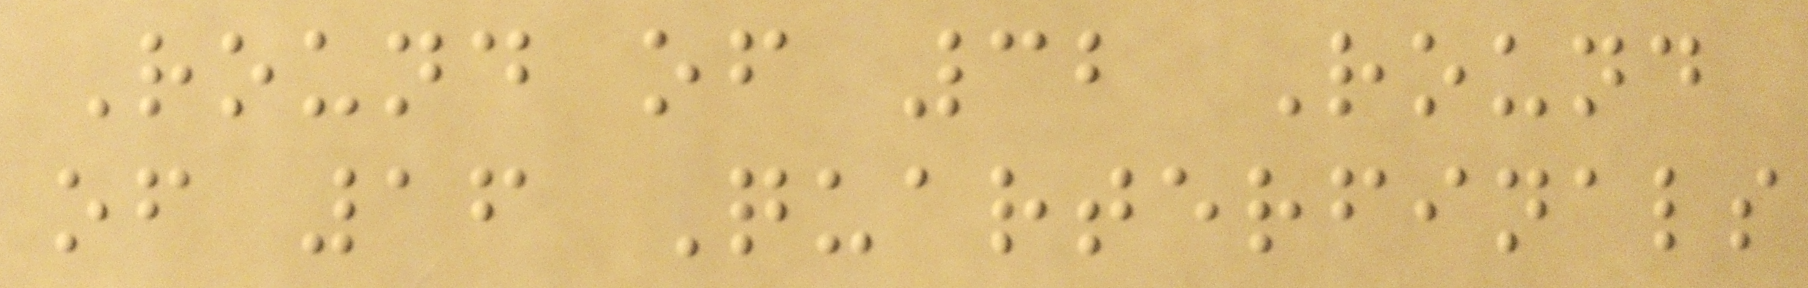Round of 32 Round
of 16 Quarterfinals
